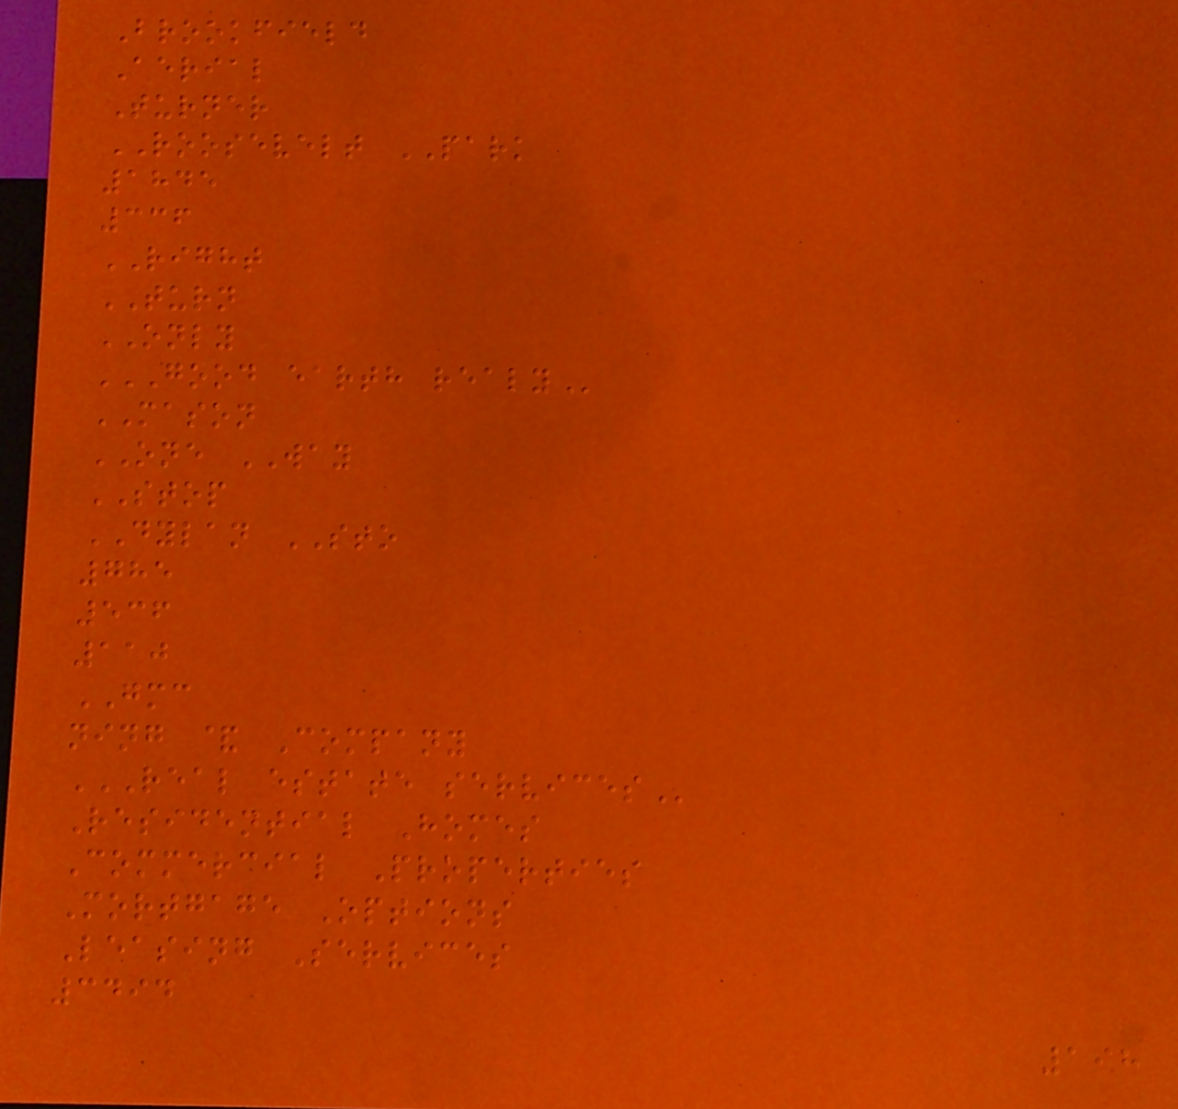Brookfield
Aerial
Turner
ROOSEVELT PARK
1845
336
RIGHT
TURN
ONLY
GOOD EARTH REALY
MASON
ONE WAY
STOP
DYLAN STO
785
536
110
GMC
ning & Company
REAL ESTATE SERVICES
Residential Homes
Commercial Properties
Mortgage Options
Leasing Services
3494
198
